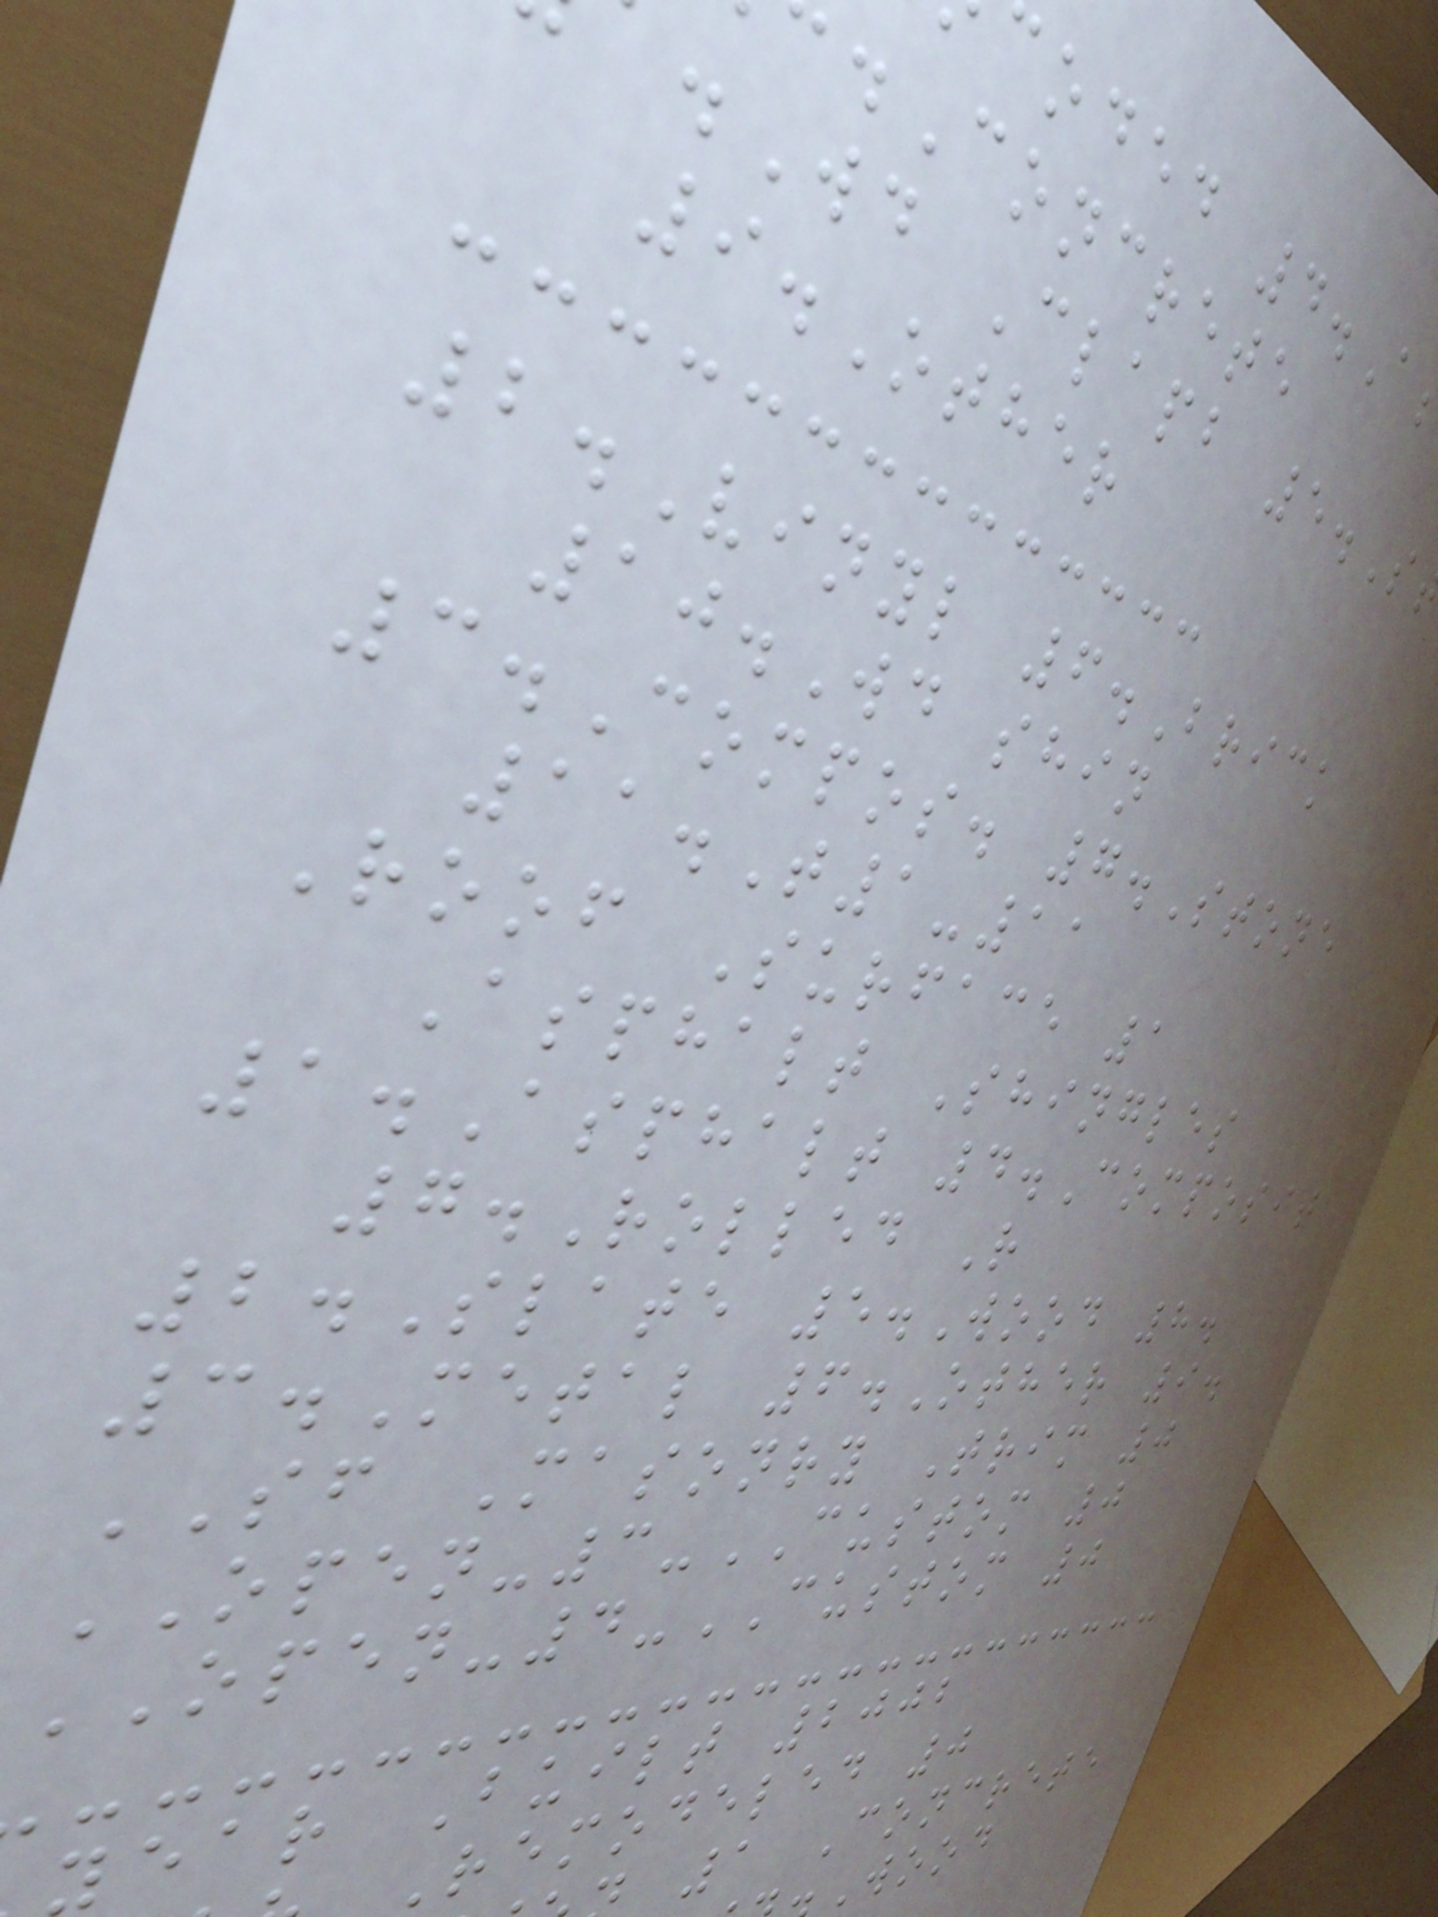oded 4.A
.Concrete
.Wd Clapb 5.S
9.Other
2.Vinyl 6.Brick
10.Wd shin
3.Compos. 7.Stone
11.T1-11
Roof Surface 1
Asphalt Shingles
1.Asphalt 4.Composit
7.Rolled R
2.Slate 5.Wood 8.
3.Metal 6.Other 9.
SF Masonry Trim 0
OPEN-3-CUSTOM 0
OPEN-4-CUSTOM 0
ear Built 2002
Remodeled 0
1 Concrete
